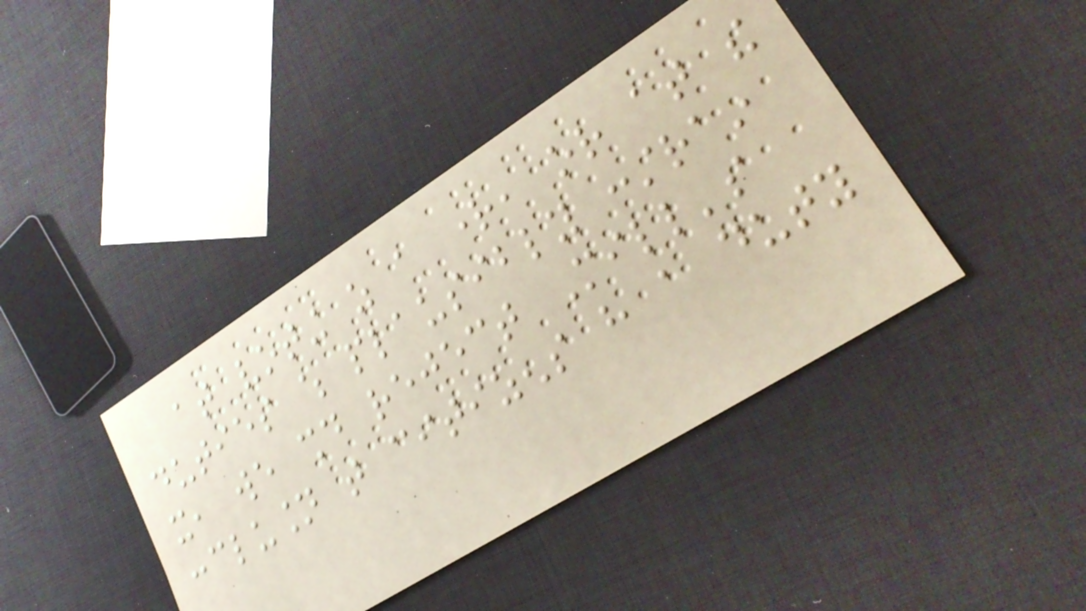at voting as a right, or at the
duties which plausibly constrain
it, we should reject Mill's
conclusion that citizens have a duty
